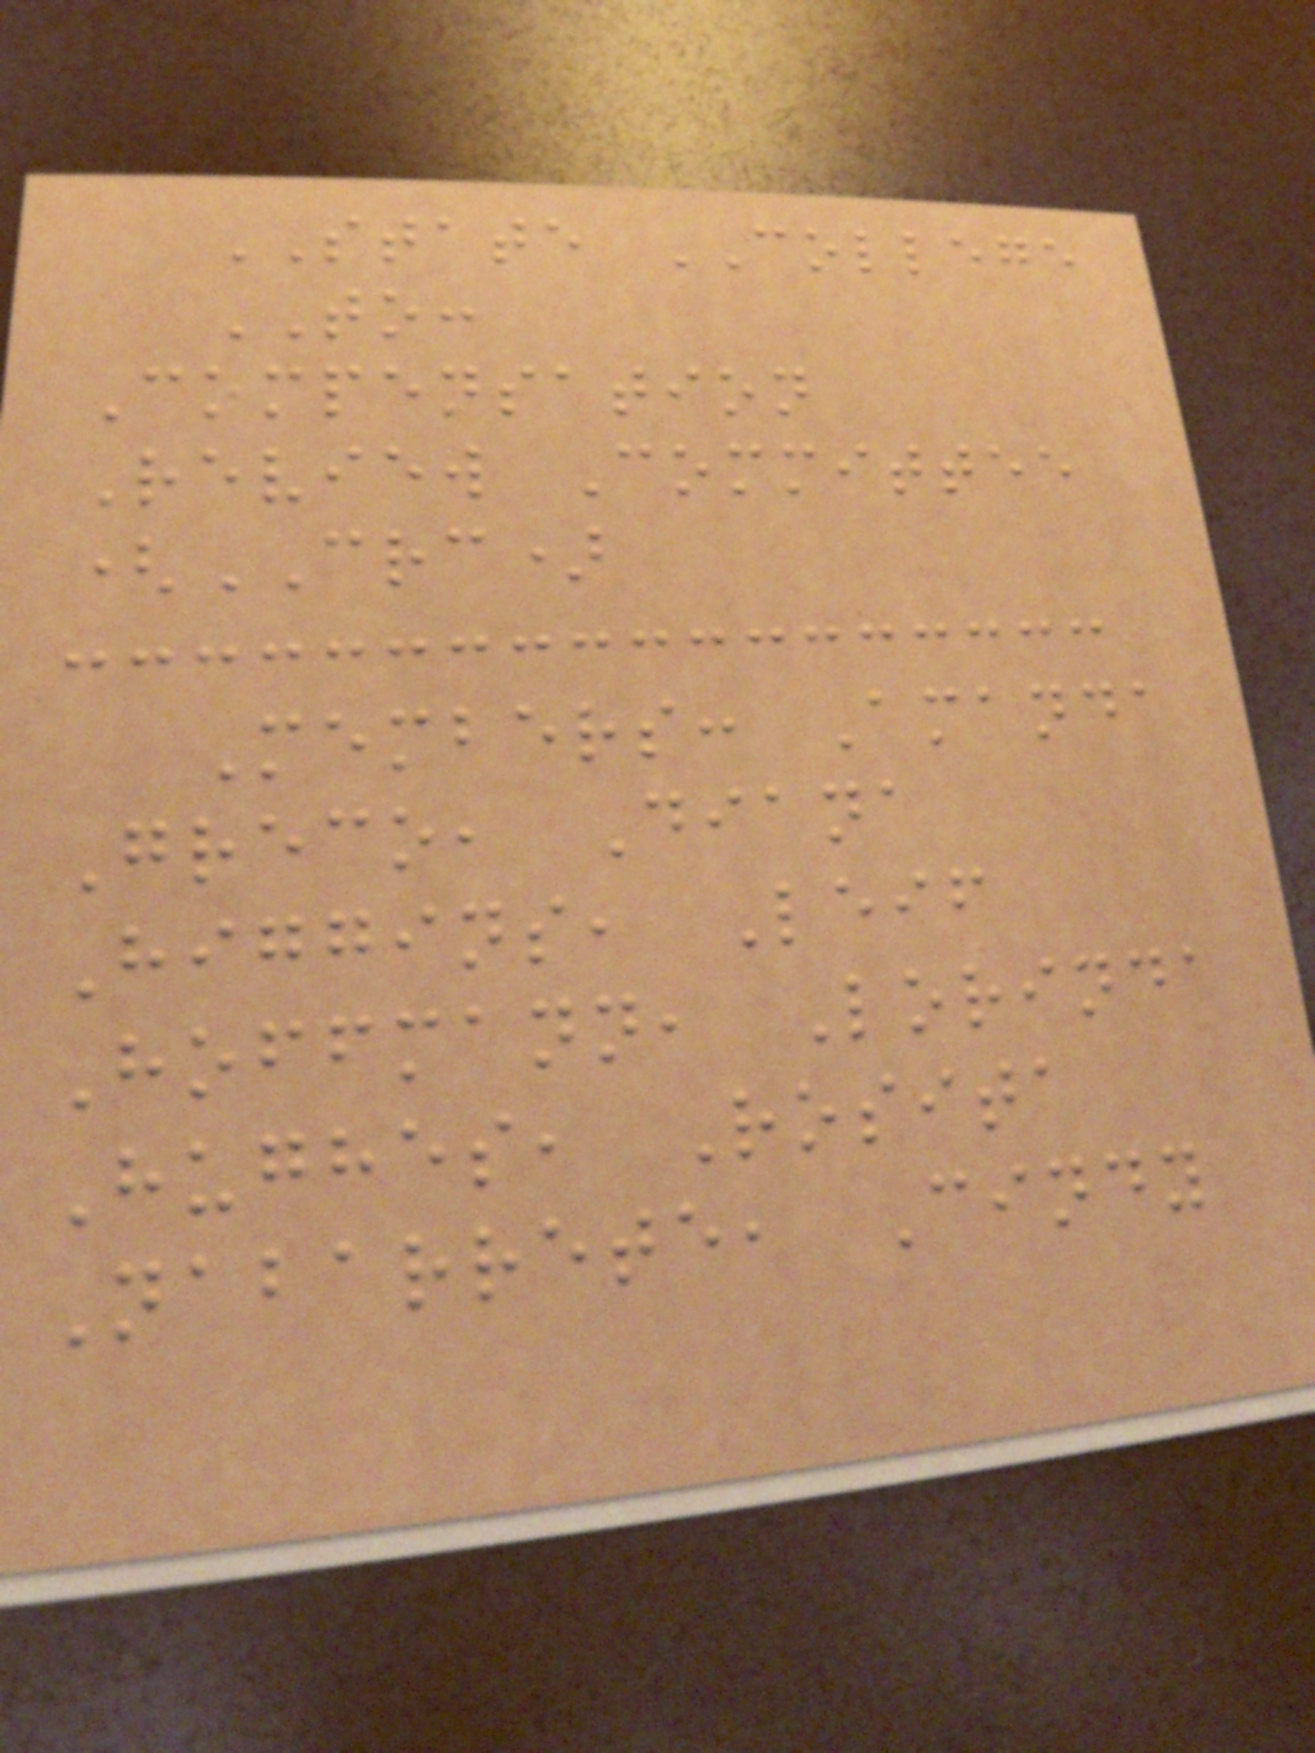STATE COLLEGE
TO:
Compensation
Review Committee
(CRC)
Members: Amanda
Greco, Diana
Higgins, Leif
Hoffmann, Lorinda
Hughes, Rosita
Nabarrete, Cindy
